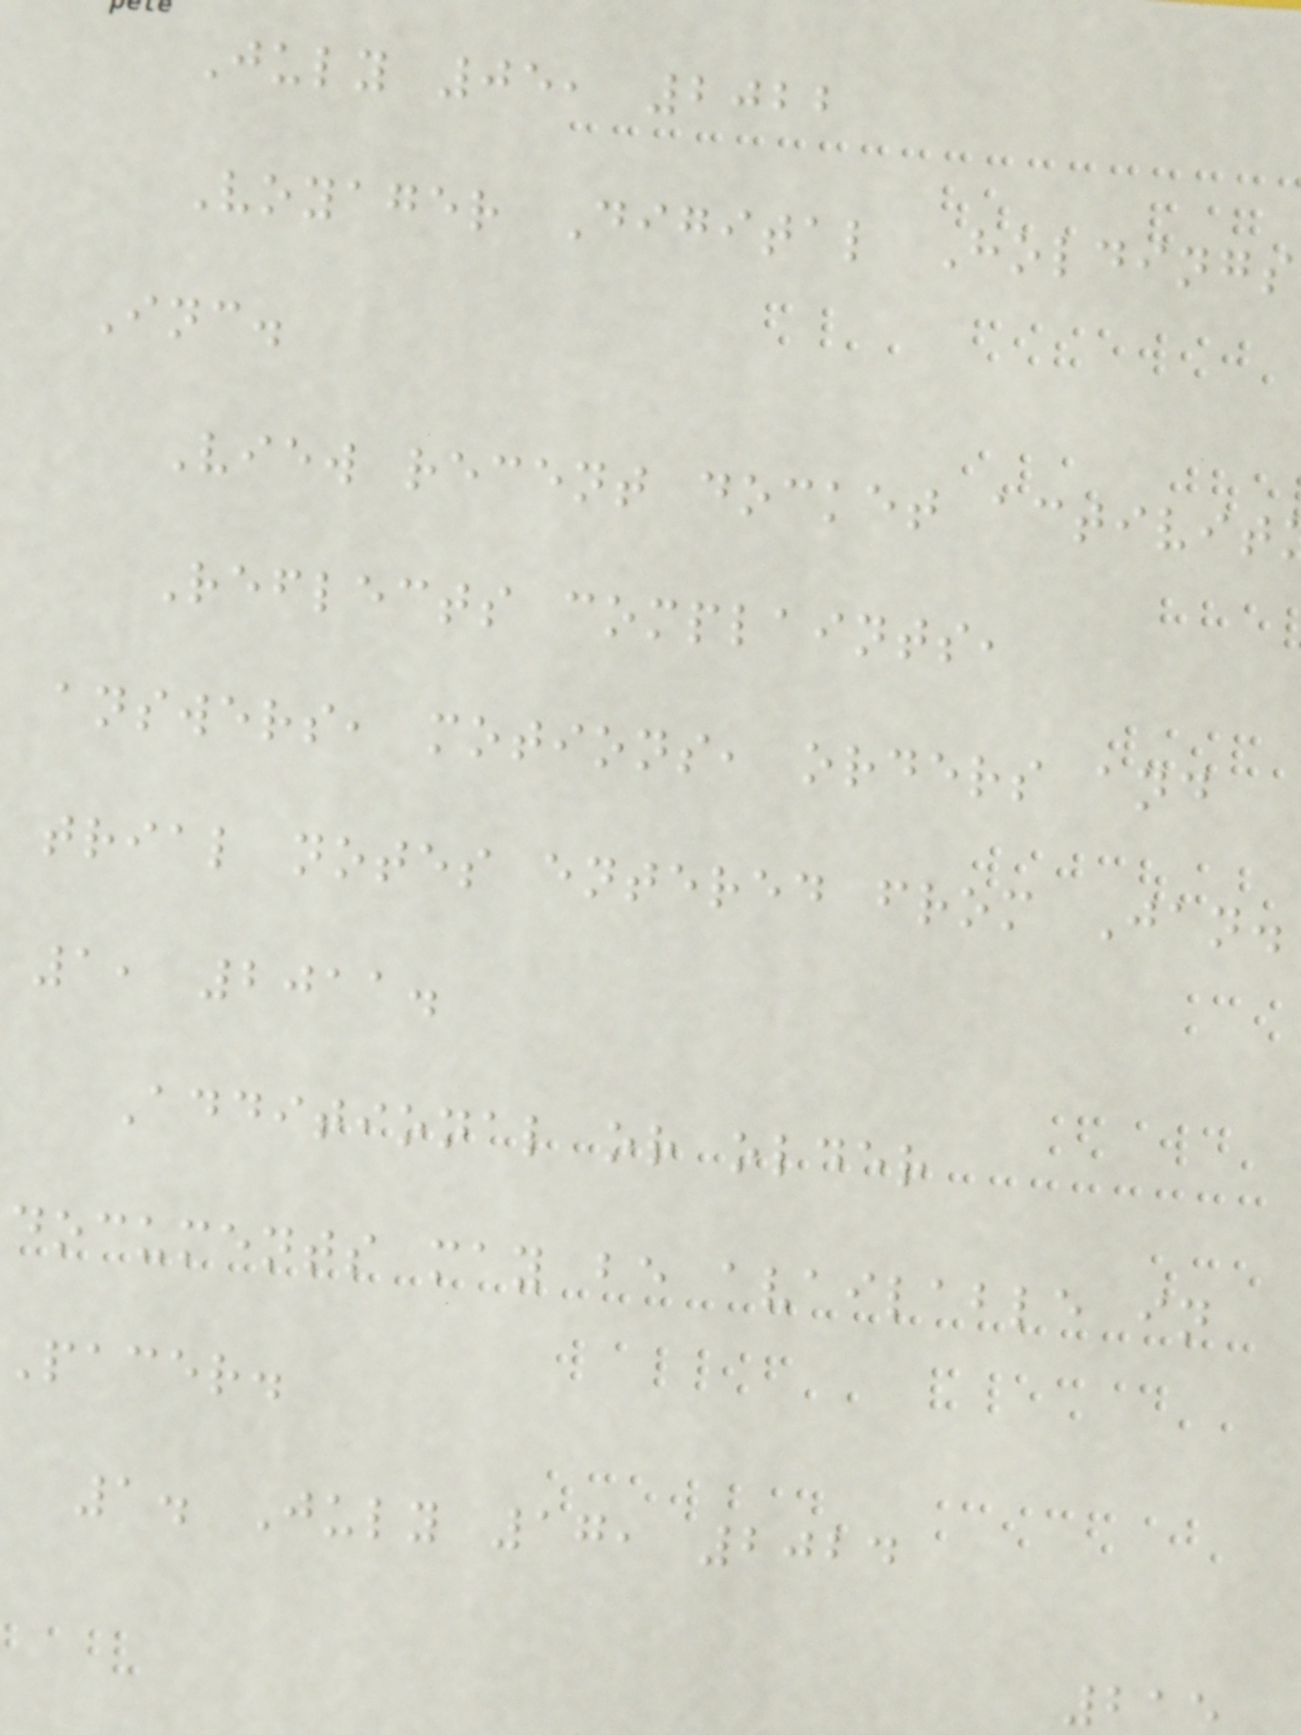July 05, 2022
Voyager Digital Holdings
Inc.
View recent docket activit
Reflects complaints,
answers, motions, orders and
trial notes entered from Jan.
1, 2011.
Additional or older
documents may be available in
Pacer.
1. July 17, 2024
